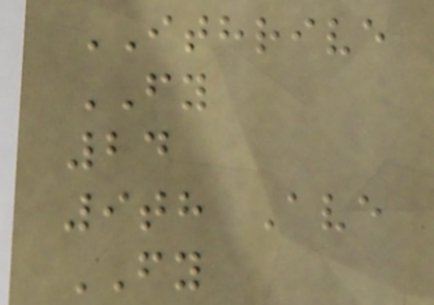ITHRIVE
FY
24
9th Ave
FY
